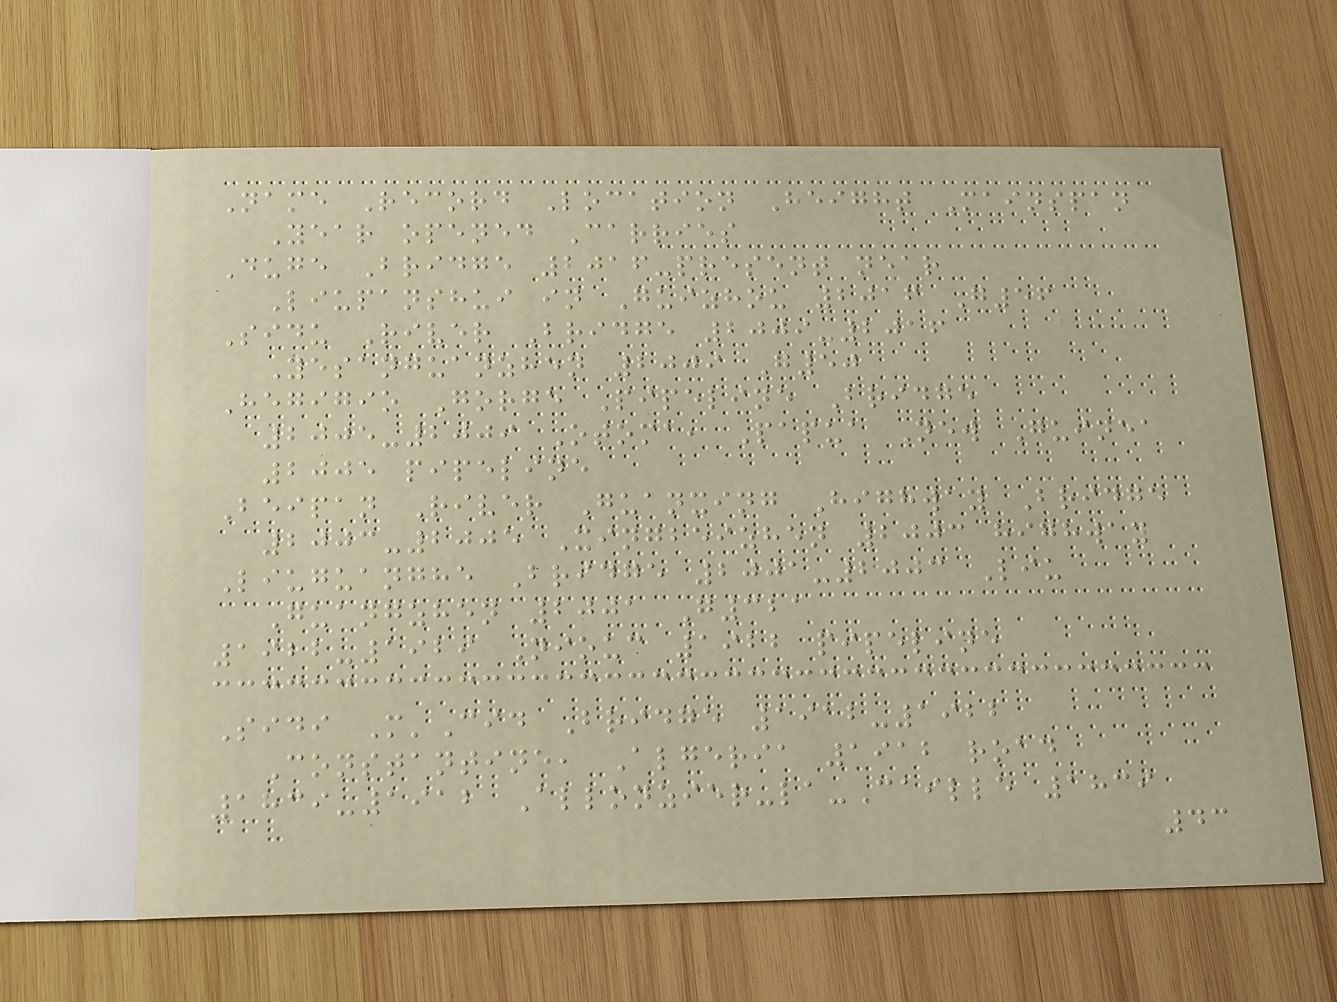Name Record Location Height Mainspan
Year opened Carries
Duge Bridge 2016-present near
Liupanshui in Guizhou 2016 G56
Sidu River Bridge 2009-2016
Yesanguanzhen 2009 G50
Hegigio Gorge Pipeline Bridge
2005-2009 Otoma, Papua New Guinea
2005 pipeline
Beipan River Guanxing Highway Bridge
2003-2005 Xingbeizhen 2003 highway
Liuguanghe Bridge 2001-2003 Liu
Guangzhen 2001 G321
1922-1929 Niouc 1922 pipeline
Sidi M'Cid Bridge 1912-1922
Constantine, Algeria 1912 road
1839-1912 Allonzier-la-Caille 1839
43
